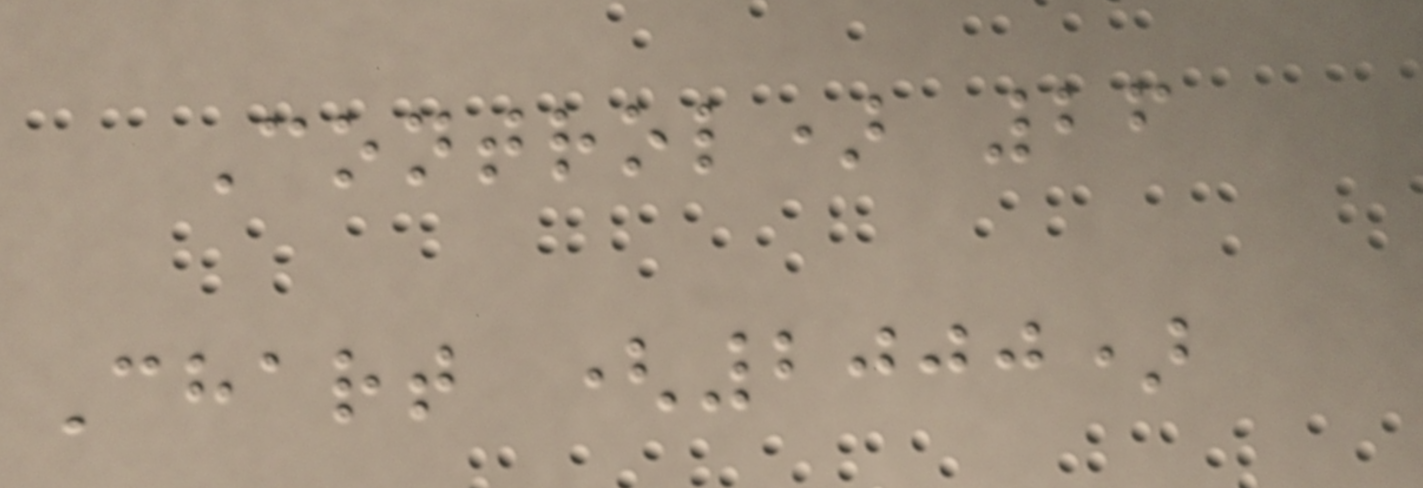Control) 26
Chart (2000)
